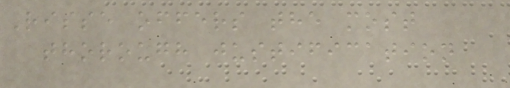Risse offers the most
thorough justification
